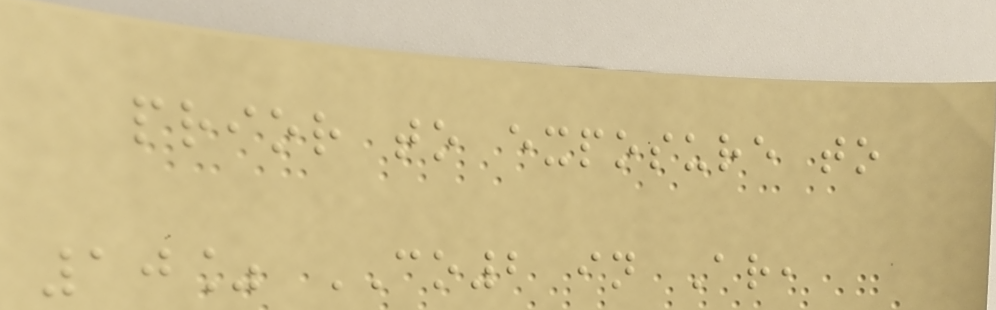prior to exposure to
10% CO2 in Ar,
